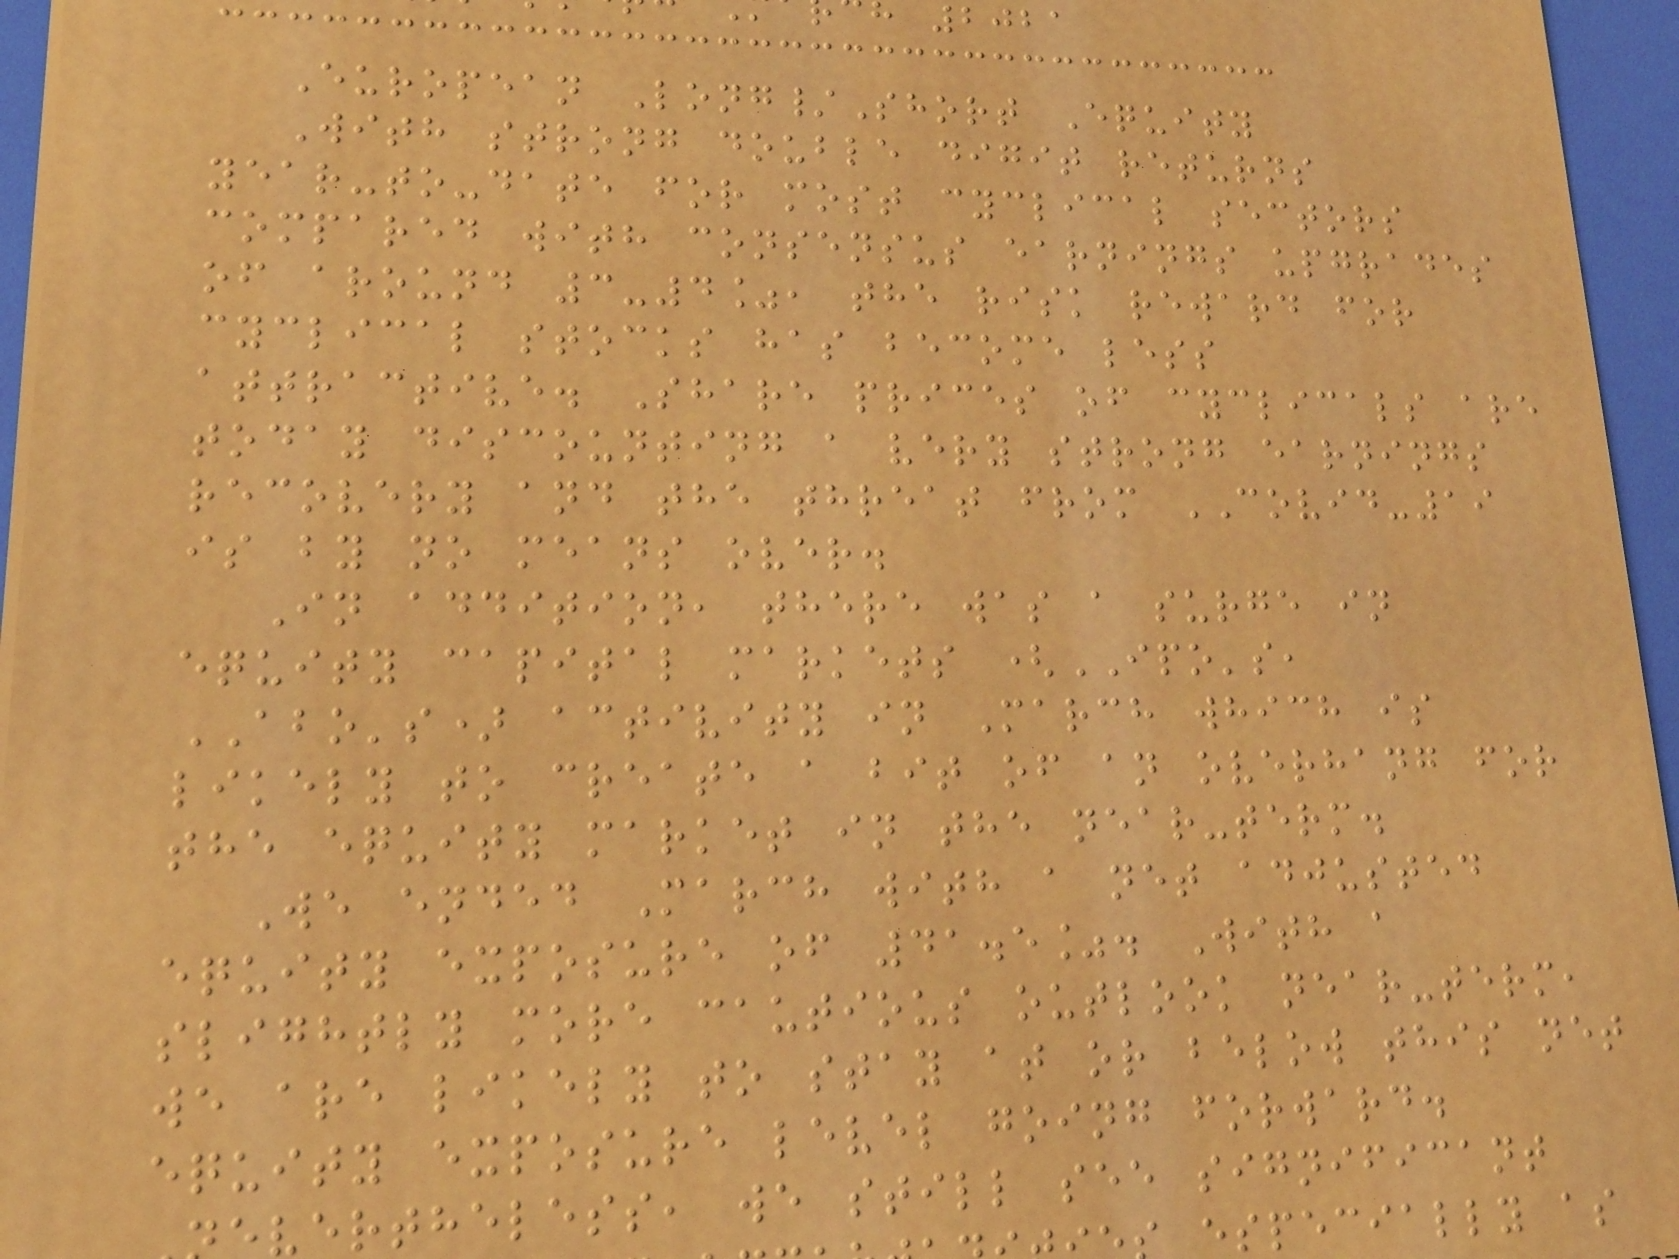European Long/Short Equity
With strong double digit returns
year-to-date for most cyclical sectors
compared with consensus earnings upgrades
of around 3-4%, the risk reward for
cyclical stocks has become less
attractive. Share prices of cyclicals are
today discounting a very strong earnings
recovery and the threat from COVID-19
is by no means over.
In addition, there was a surge in
equity capital markets (IPO's,
ABO's) activity in March which is
likely to create a bit of an overhang for
the equity market in the near-term.
We ended March with a net adjusted
equity exposure of 41.5%. With a
slightly more cautious outlook near-term,
we are likely to stay at or below this net
equity exposure level going forward.
vertheless, we still see significant
especially as
